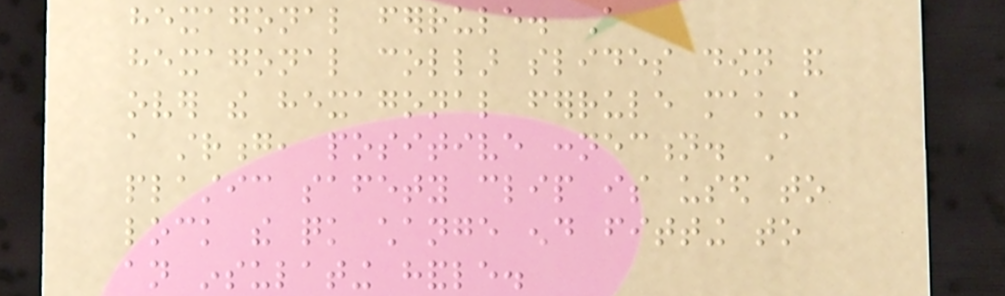hexagonal ferrule. A
hexagonal collar slides down and
over the hexagonal ferrule making
a strong, positive connection. A
plastic safety clip is used to
lock the quick change end fitting to
an insulating handle.
